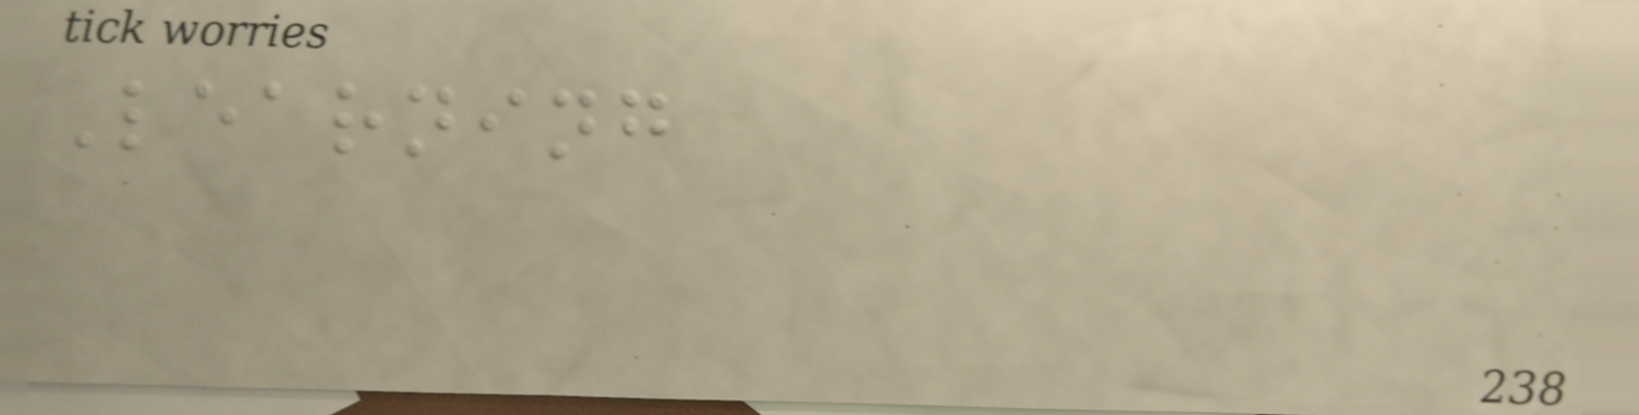Learning
